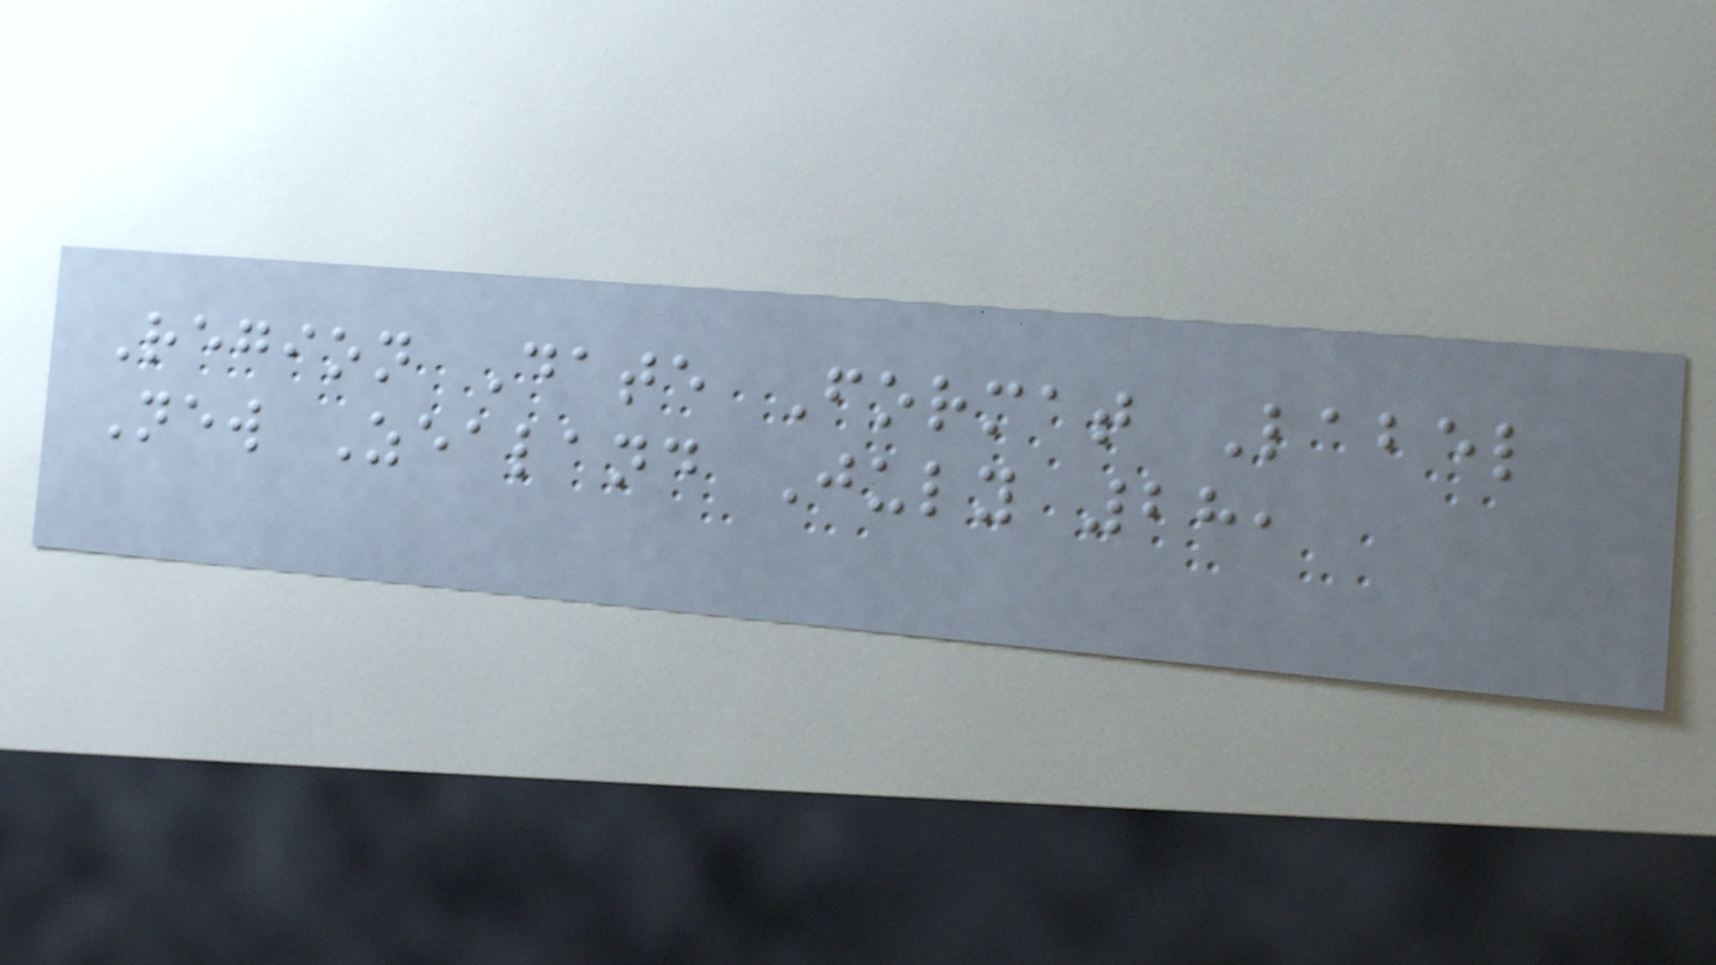Region Date Format Label
New Zealand July 28,
